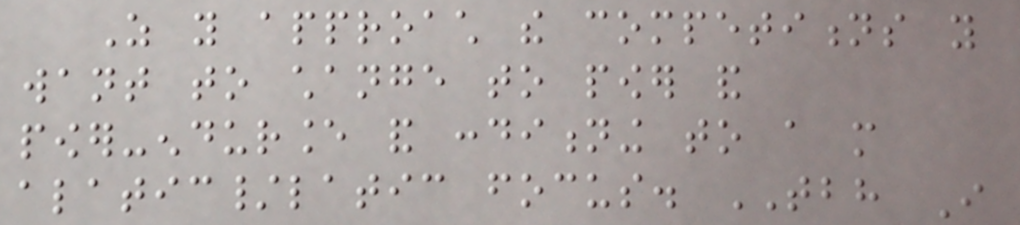As you approach the competitions you
want to change to power and
power-endurance and conditioning to a more
alatic/latic focus. TBH I
